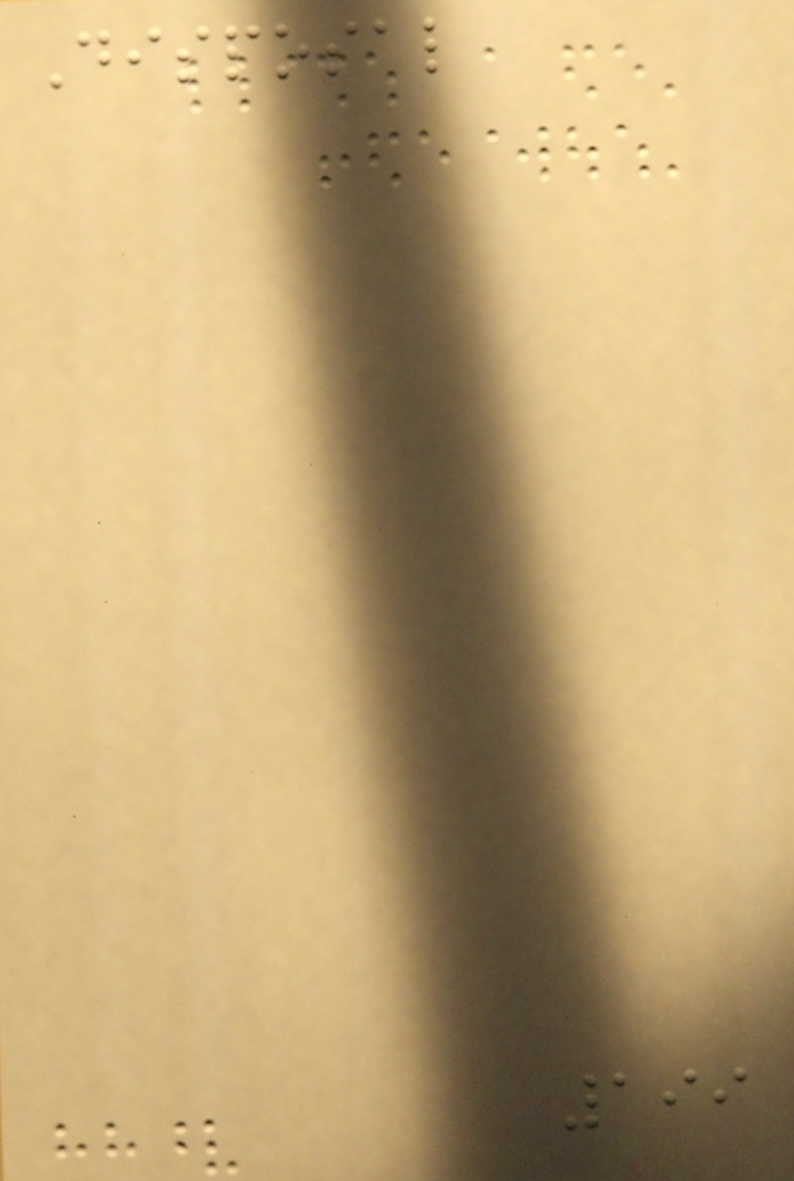Disposal
199
